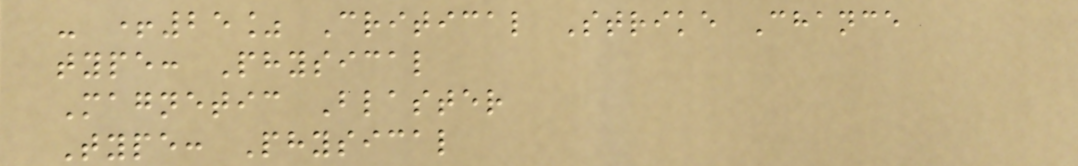- +25% Critical Strike Chance
type: Physical
Magnetic Blaster
Type: Physical
